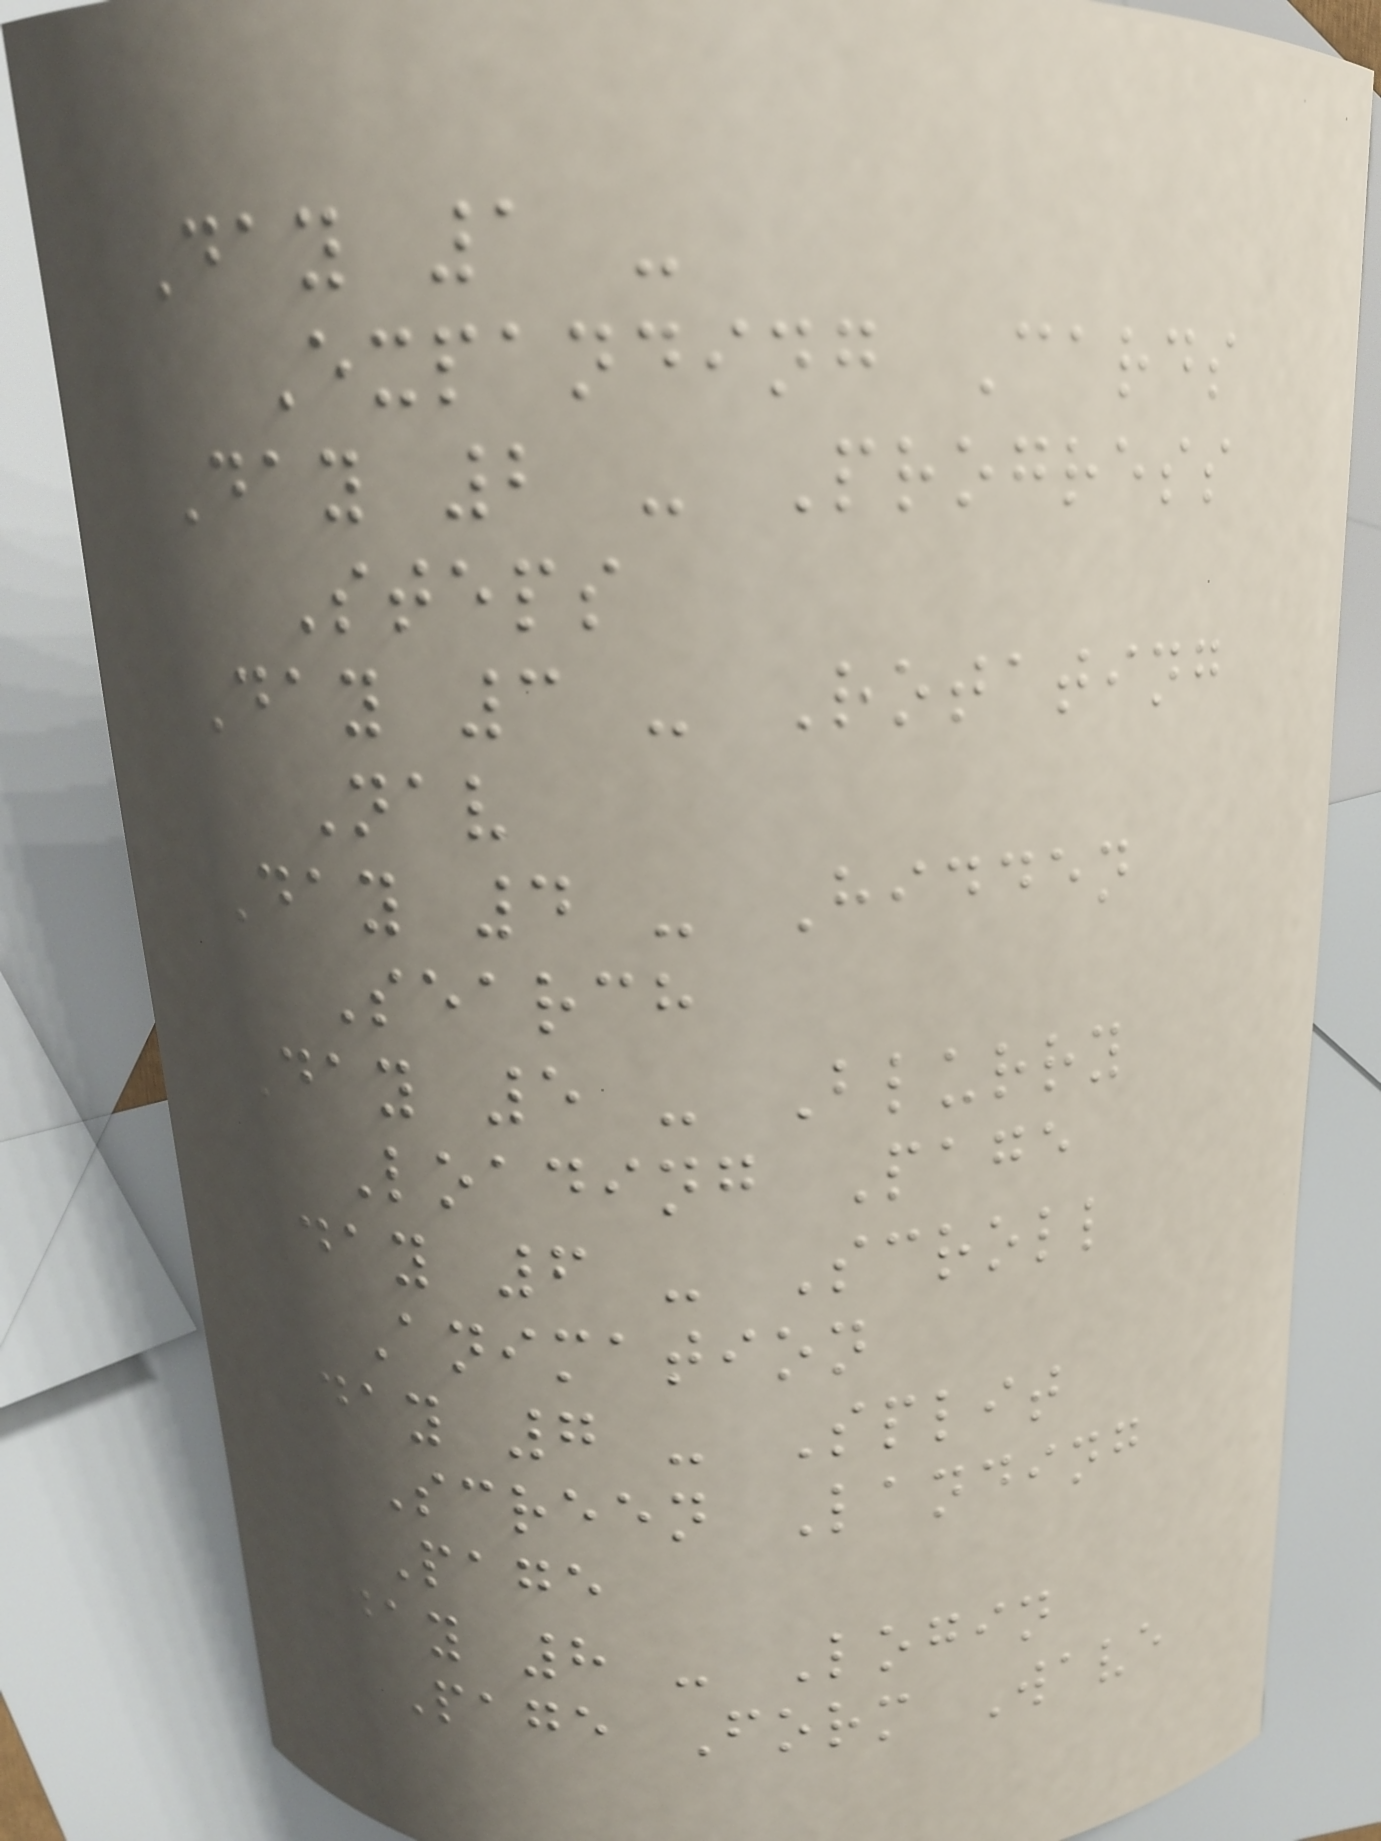Day 1 -
Expanding Cards
Day 2 - Progress
Steps
Day 3 - Rotating
Nav
Day 4 - Hidden
Search
Day 5 - Blurry
Loading Page
Day 6 - Scroll
Animation
Day 7 - Split
Screen Landing
Page
Day 8 - Login
Page Form Wave
